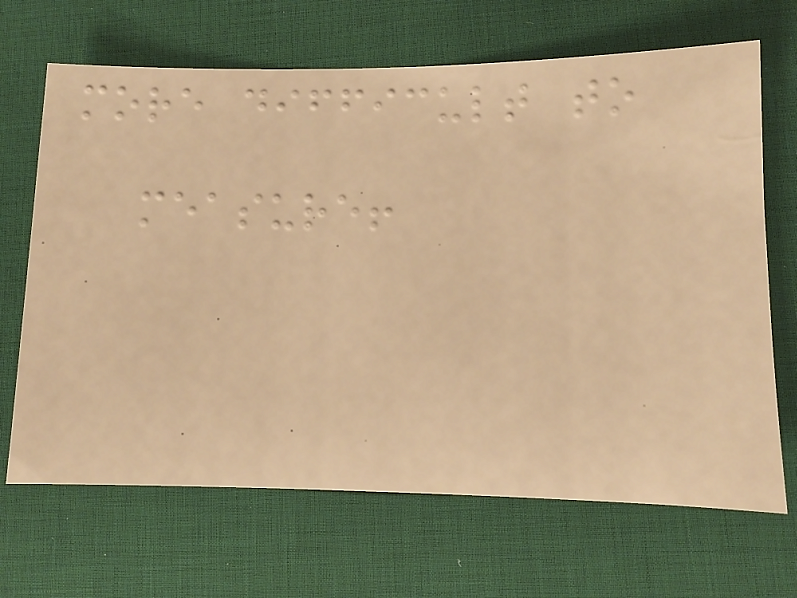more difficult to
measure!
